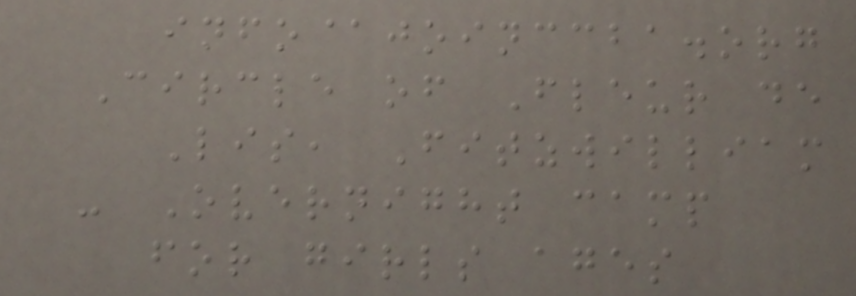info@joinccba.org
Circle of Fleur de
Lis, Fitzwilliam
- Overnight camp
for girls ages
